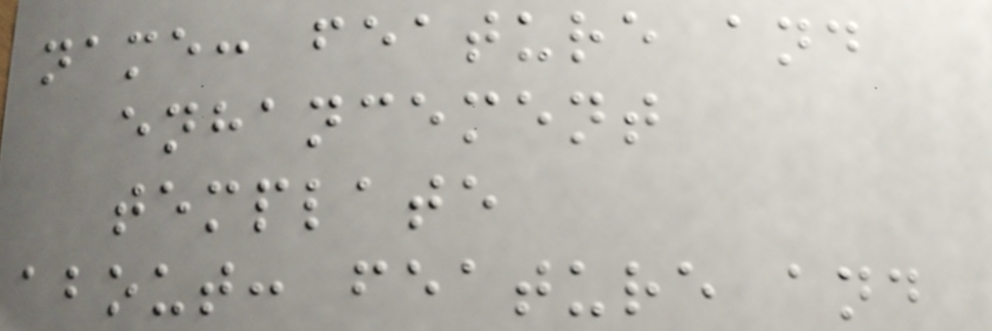name: feature and
enhancement
template
about: feature and
